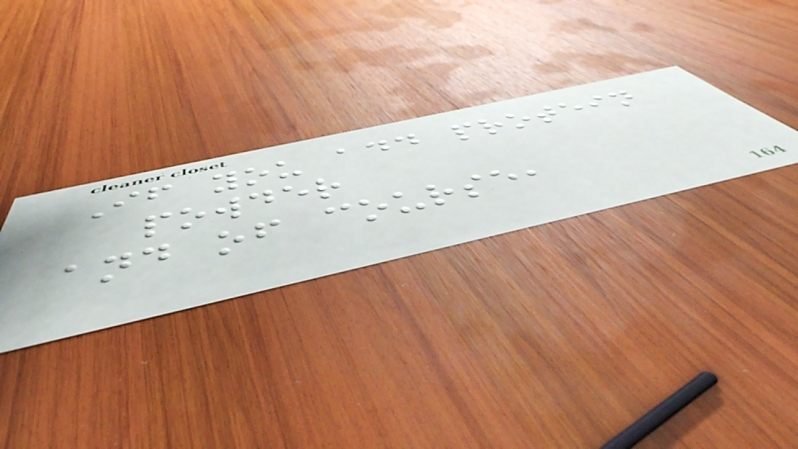If you add protein
powder
and of course,
